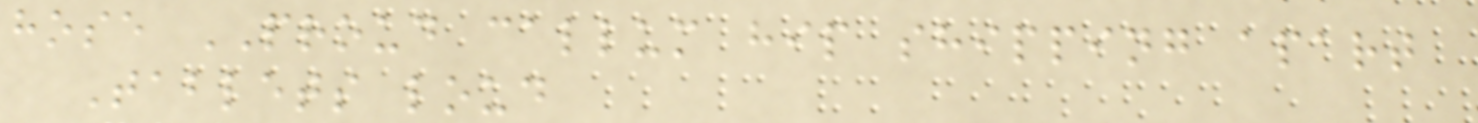hose PROUD callum hip shipping apart
Tablets loud
